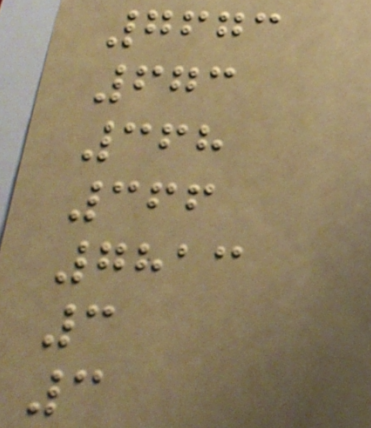7673
673
368
366
7813
3
3
